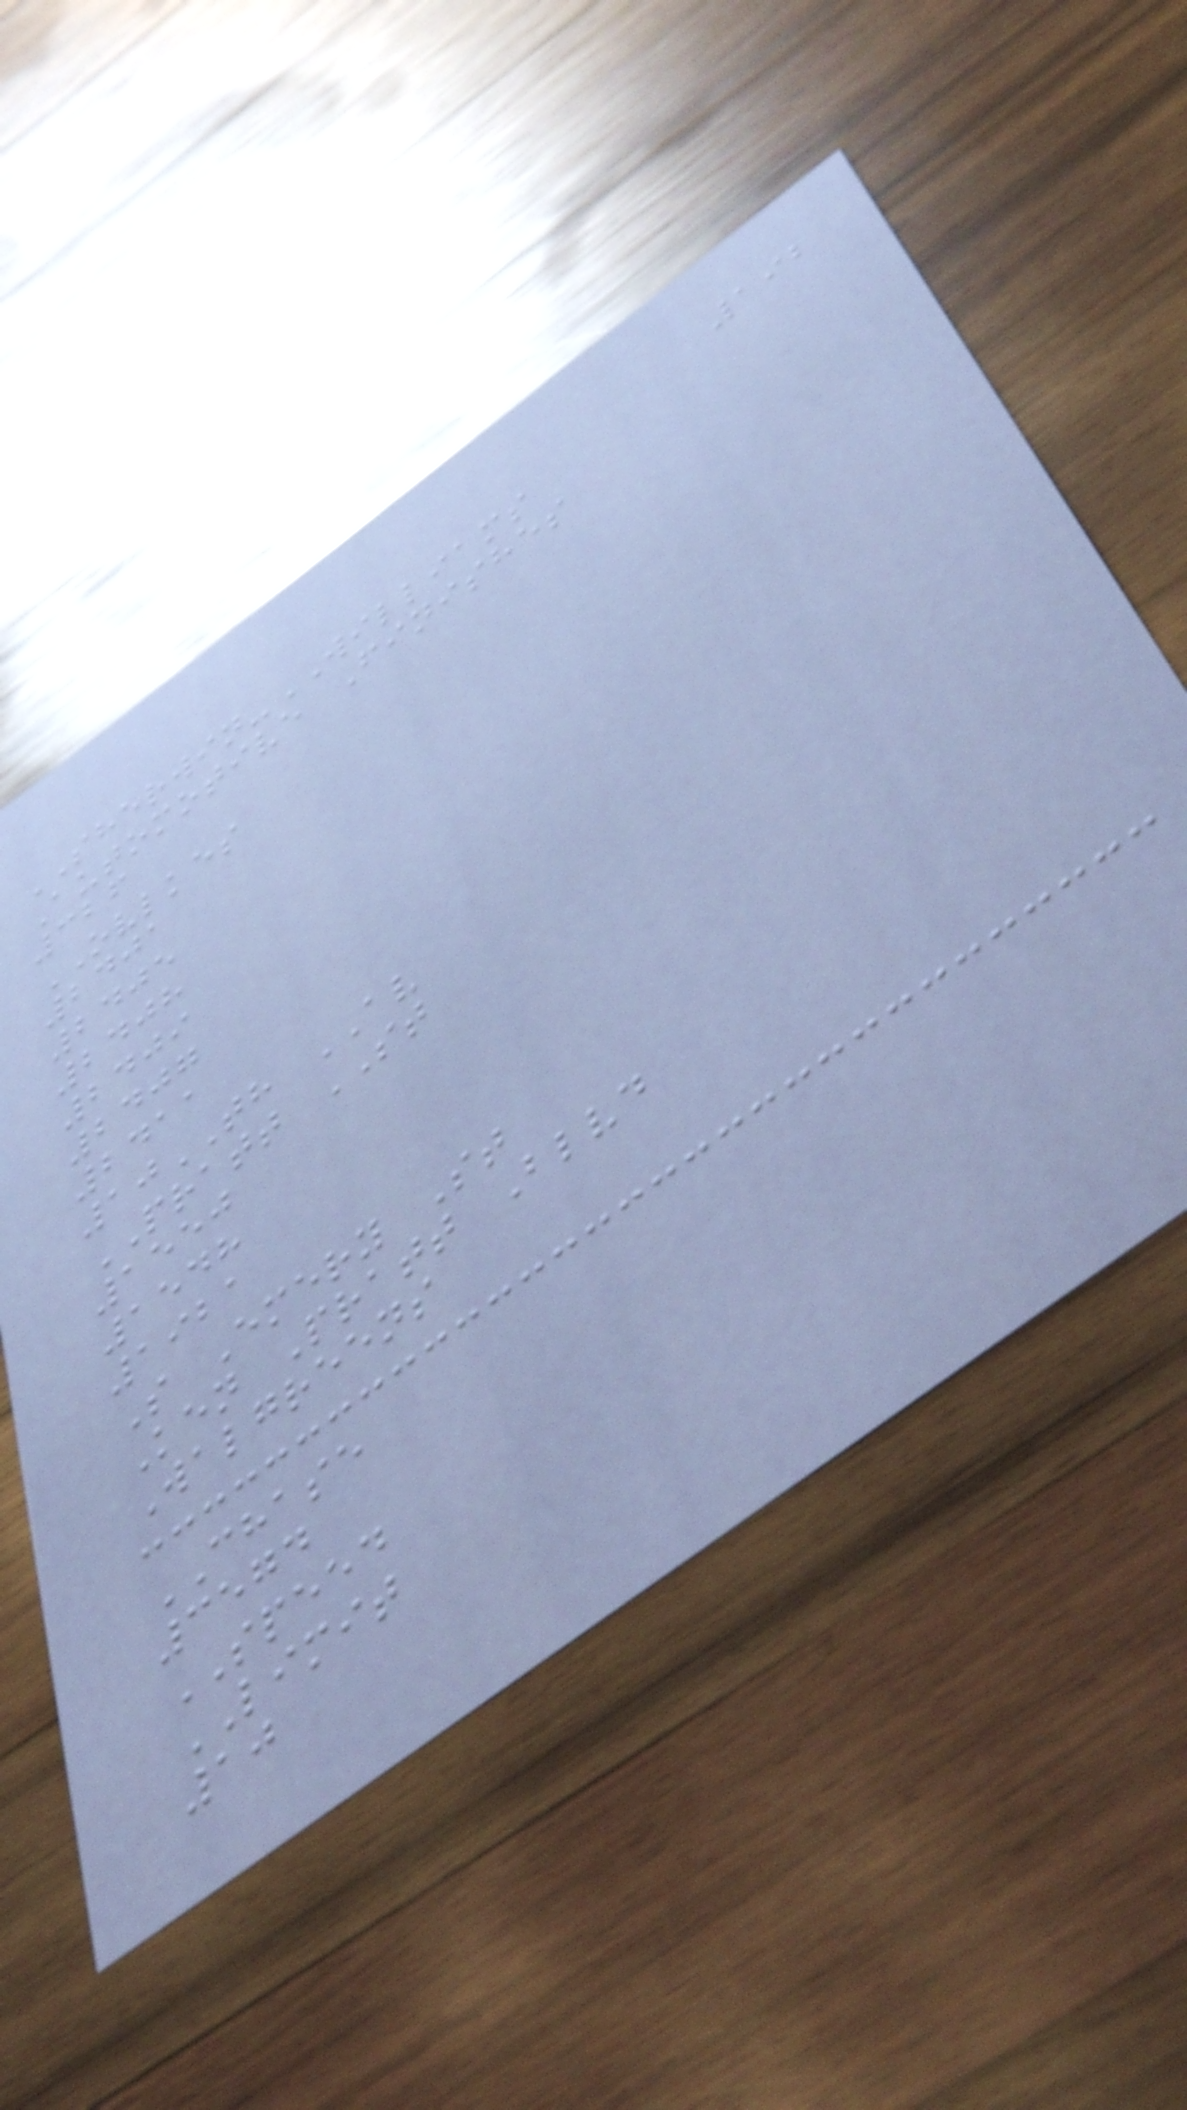192
SHERWIN-WILLIAMS
Automotive Finishes
326
OVLKES
2401
2405
2408
2409
2407
2411
10TH AV
PRATT ST
1550
1548
1921
S Emery St
Ken Pratt Blvd
Walgreens
CHASE
3574
SPEED
LIMIT
10
